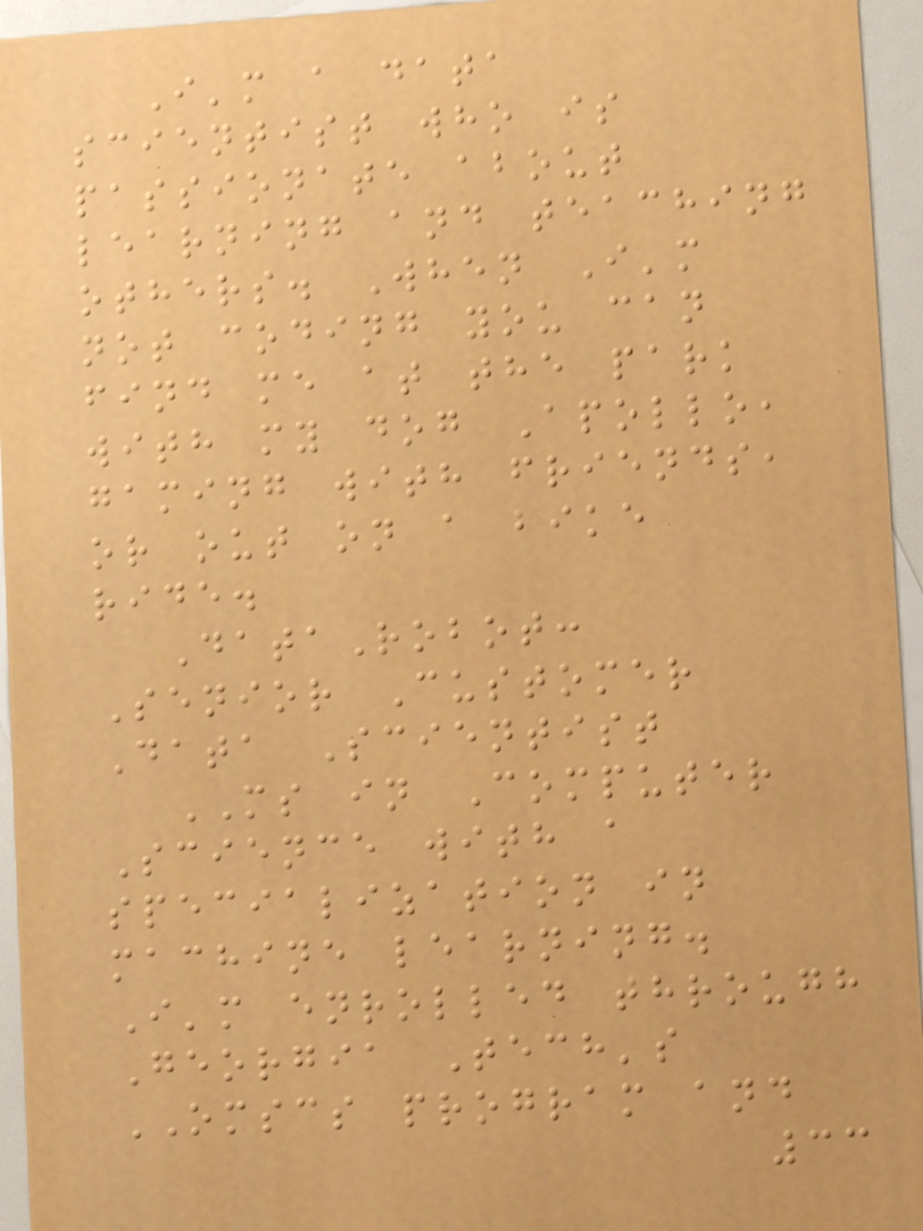I'm a data
scientist who is
passionate about
learning and teaching
others. When I'm
not coding you can
find me at the park
with my dog Apollo,
gaming with friends,
or out on a bike
ride.
DataRobot:
Senior Customer
Data Scientist
MS in Computer
Science with a
specialization in
machine learning.
I'm enrolled through
Georgia Tech's
OMSCS program and
33
